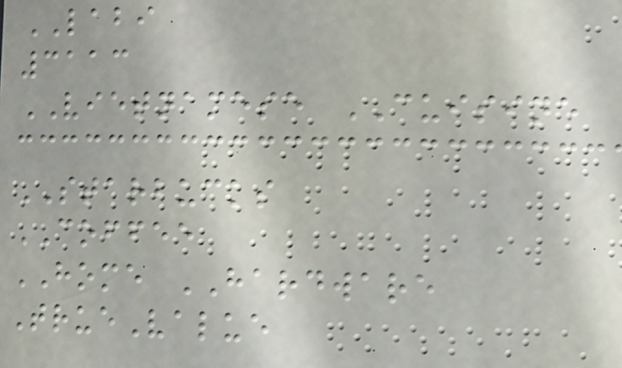LABI
3113
VIETNAMESE CUISINE
STARBUCKS
COFFEE
HOME HARDWARE
TrueValue
